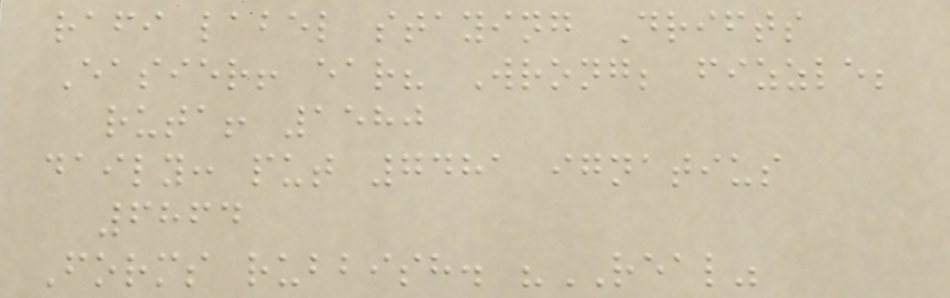rafi label staying Drifts
Easier! ear? Wrong; fizzle;
ruta! 1580
daily: put 7481 ignatius
6864
Forms rubbish. "REAL"
